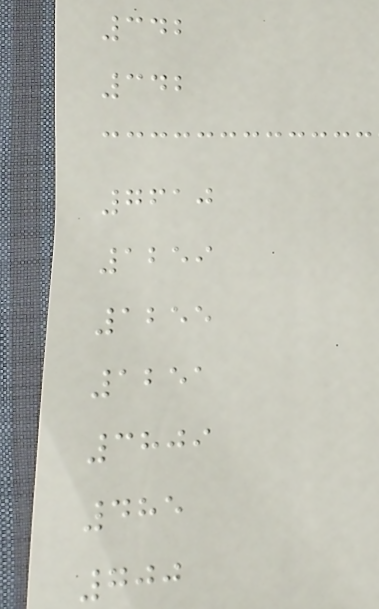342
342
7610
1259
1255
1251
3809
485
700
